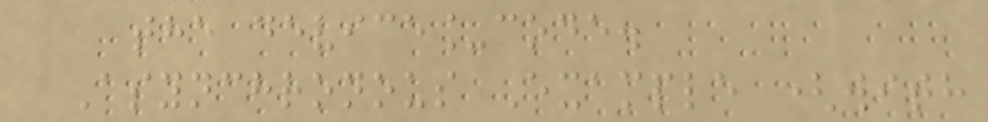the device_code.
Asynchronous Example (with
